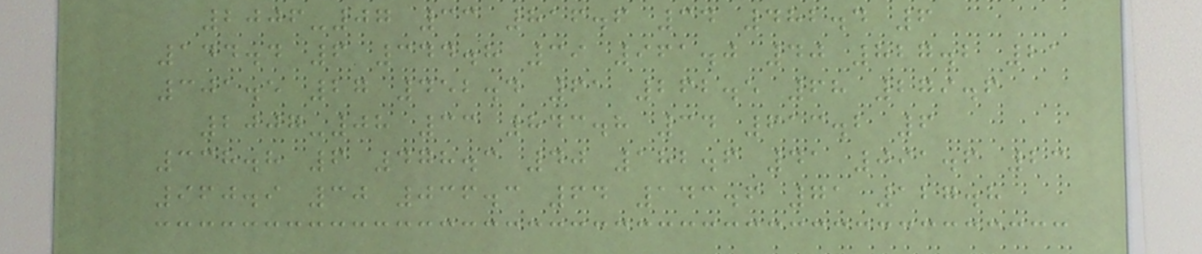2006-07 33 816.6 34 482.4 6
144.4 6 344.8 39 961.0 40 827.2 21
301.5 27 452.4 61 262.5 68 279.6
2007-08 33 843.8 34 613.2 6
338.8 6 478.3 40 182.6 41 091.6 23
960.9 30 036.3 64 143.6 71 127.8
